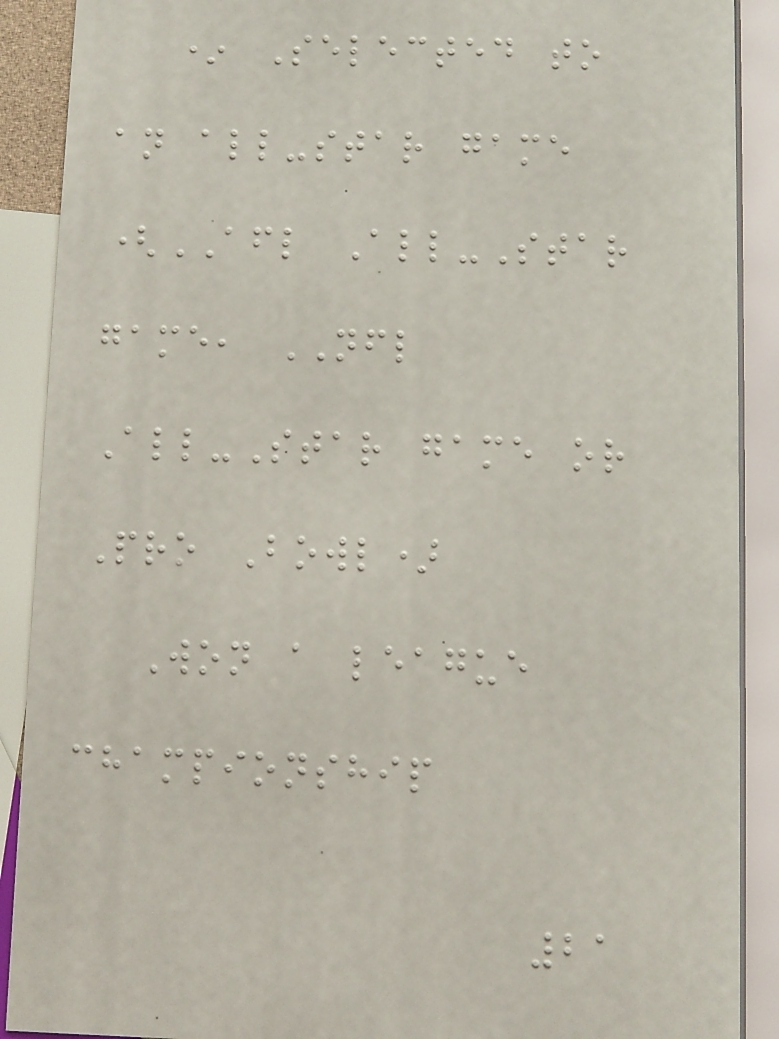* Selected to
an all-star game
(AFL All-Star
game, NFL
All-Star game or
Pro Bowl)
Won a league
championship
21
